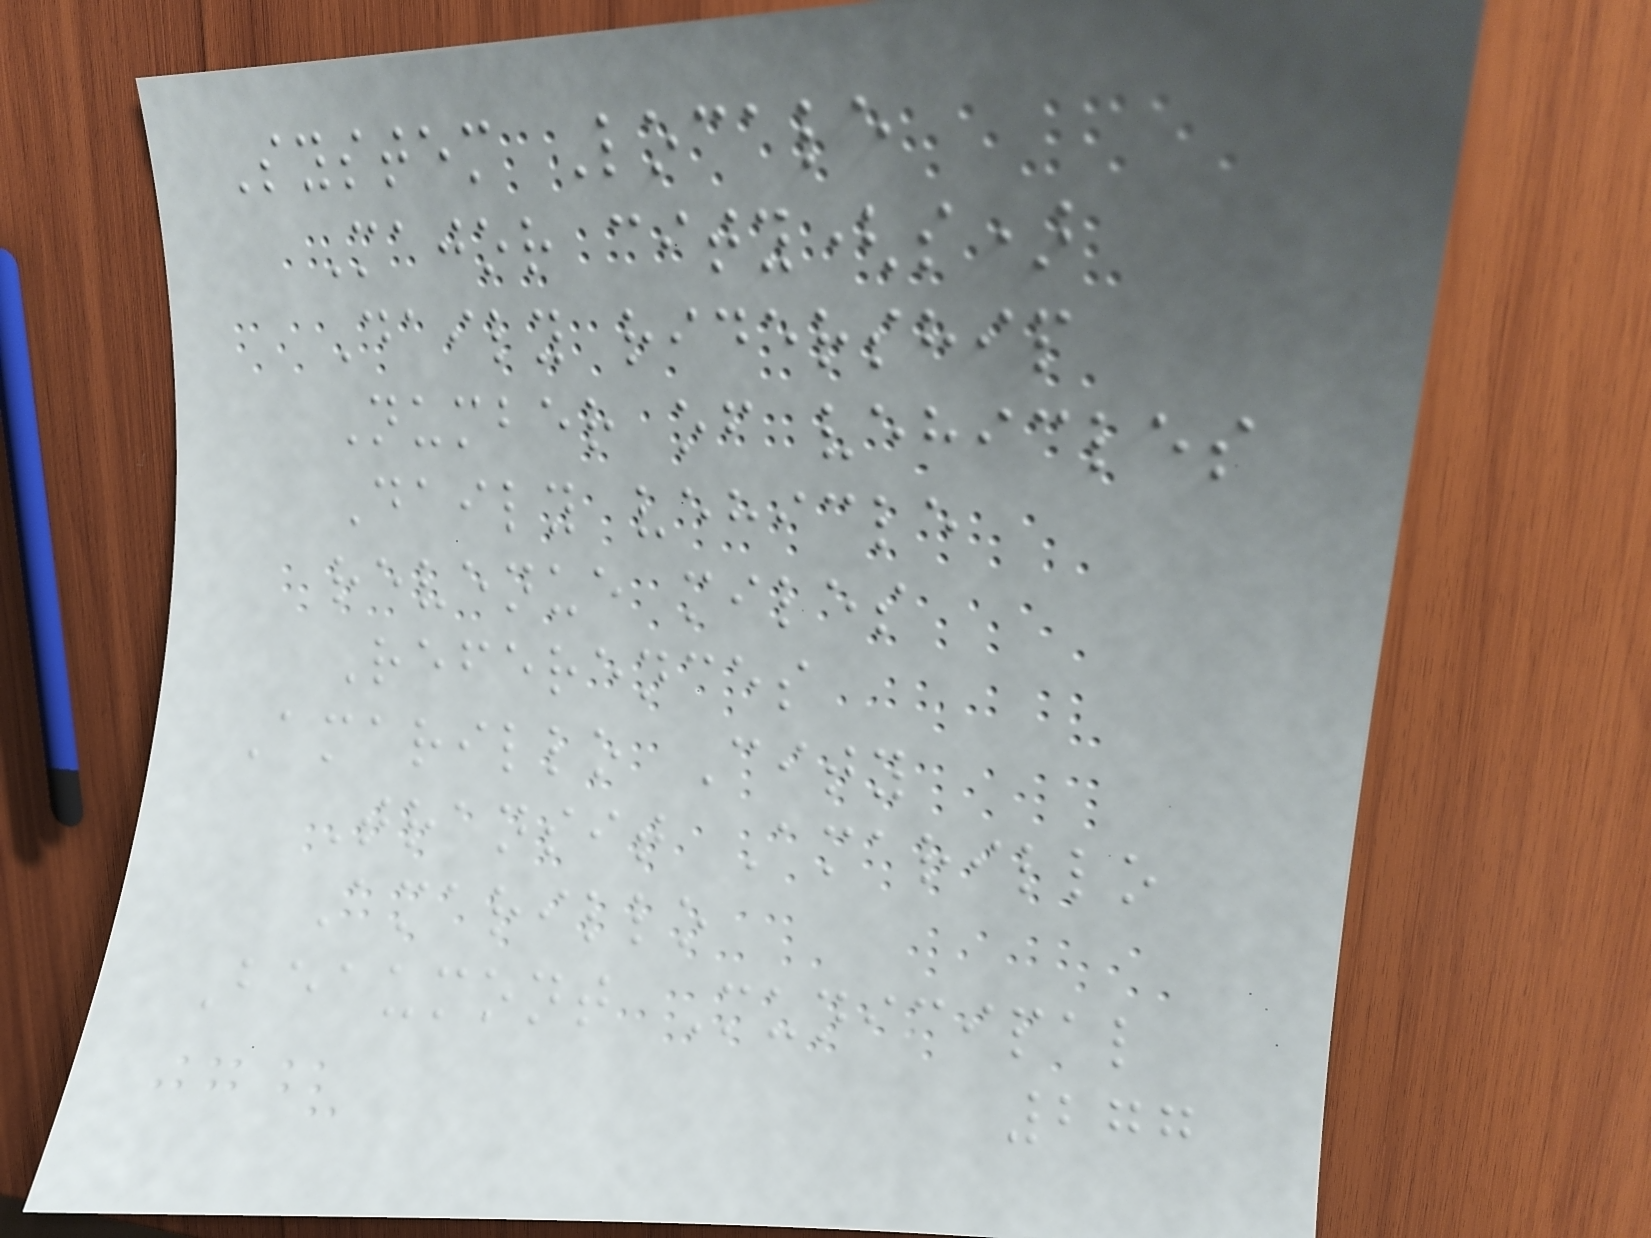System Locale
Major city(s)
Daily ridership
Number of vehicles
Daily vehicle
revenue miles
References
Amarillo City
Transit Amarillo
Amarillo
Beaumont Municipal
277
